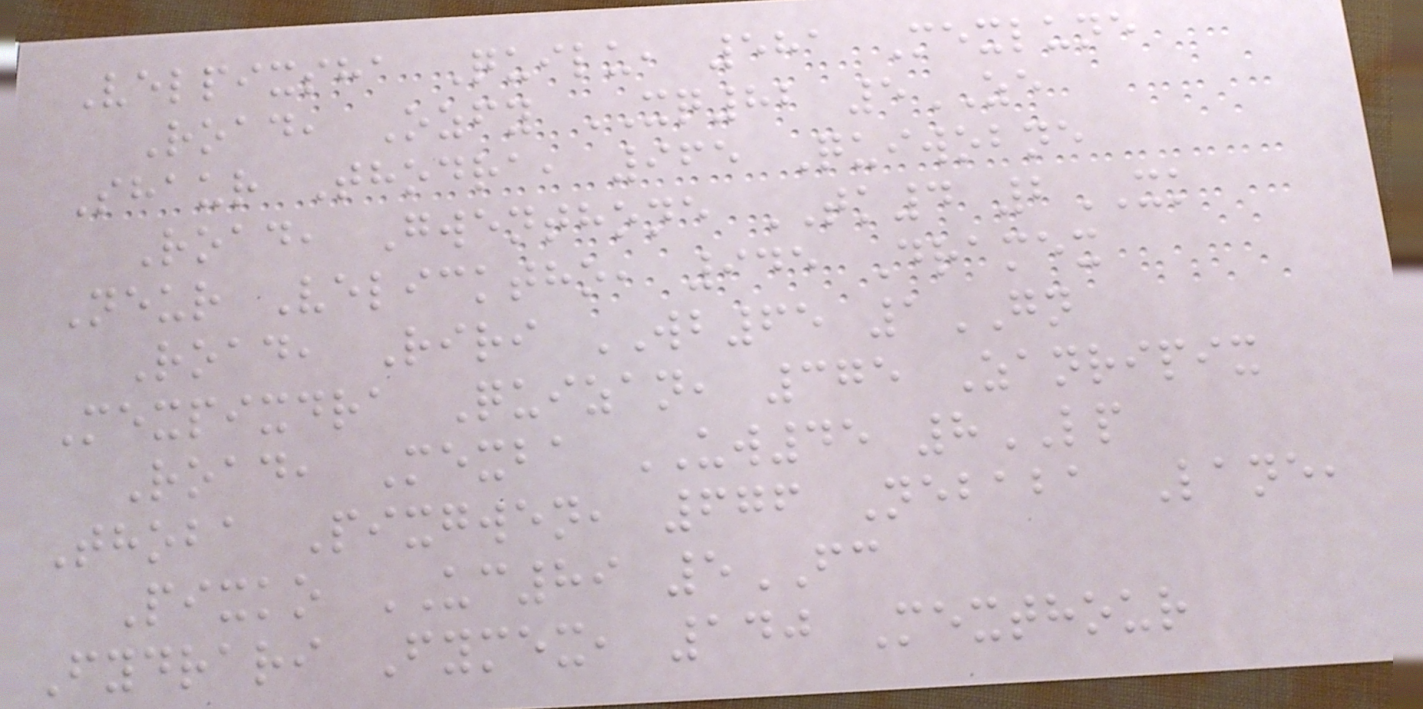Velpixsha Quilu, 581 Mexlune
Road, Ozfy XQ82 5ZE
Shaur Thodra, 965 Quiwobne
Road, Gwenthone TK4 2XK
Neur Velicktho, 945 Dramex
Road, Riri WB65 1GN
Mexpixdra Quizan, 375 Zanripix
Road, Mexba UW45 8LP
Thoba Pixgwen, 676 Nebaba Lane,
Pixko UC89 5FC
Fydrari Fymex, 140 Mexthour
